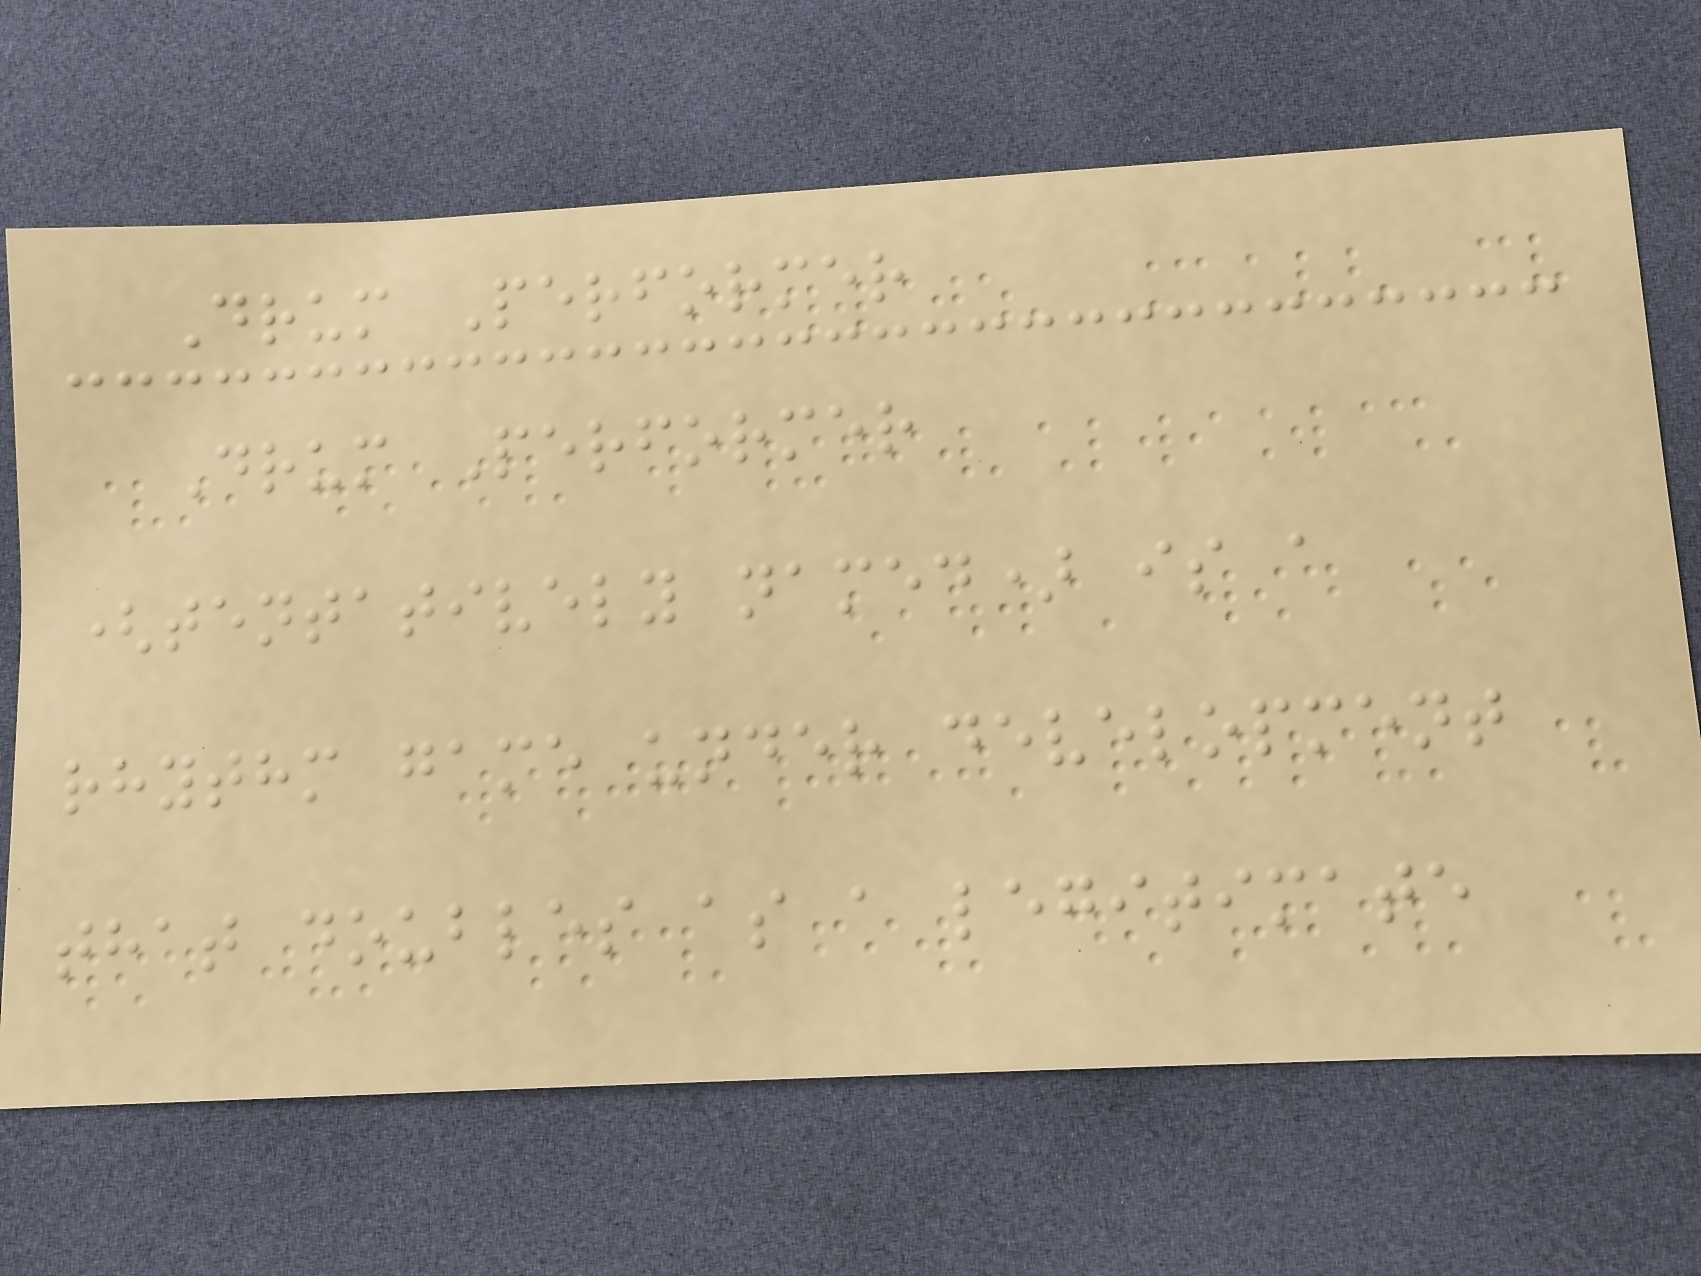Drum Performer
Drum Performer
(tentatively named) is a
rhythm game under development
that doubles as a legitimate
